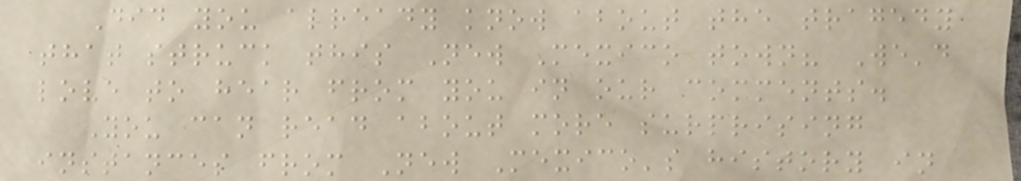Did you already know about the tragedy
that struck this New Mexico town? We'd
love to hear from you in our comments.
You can read about more surprising
instances from New Mexico's history in
